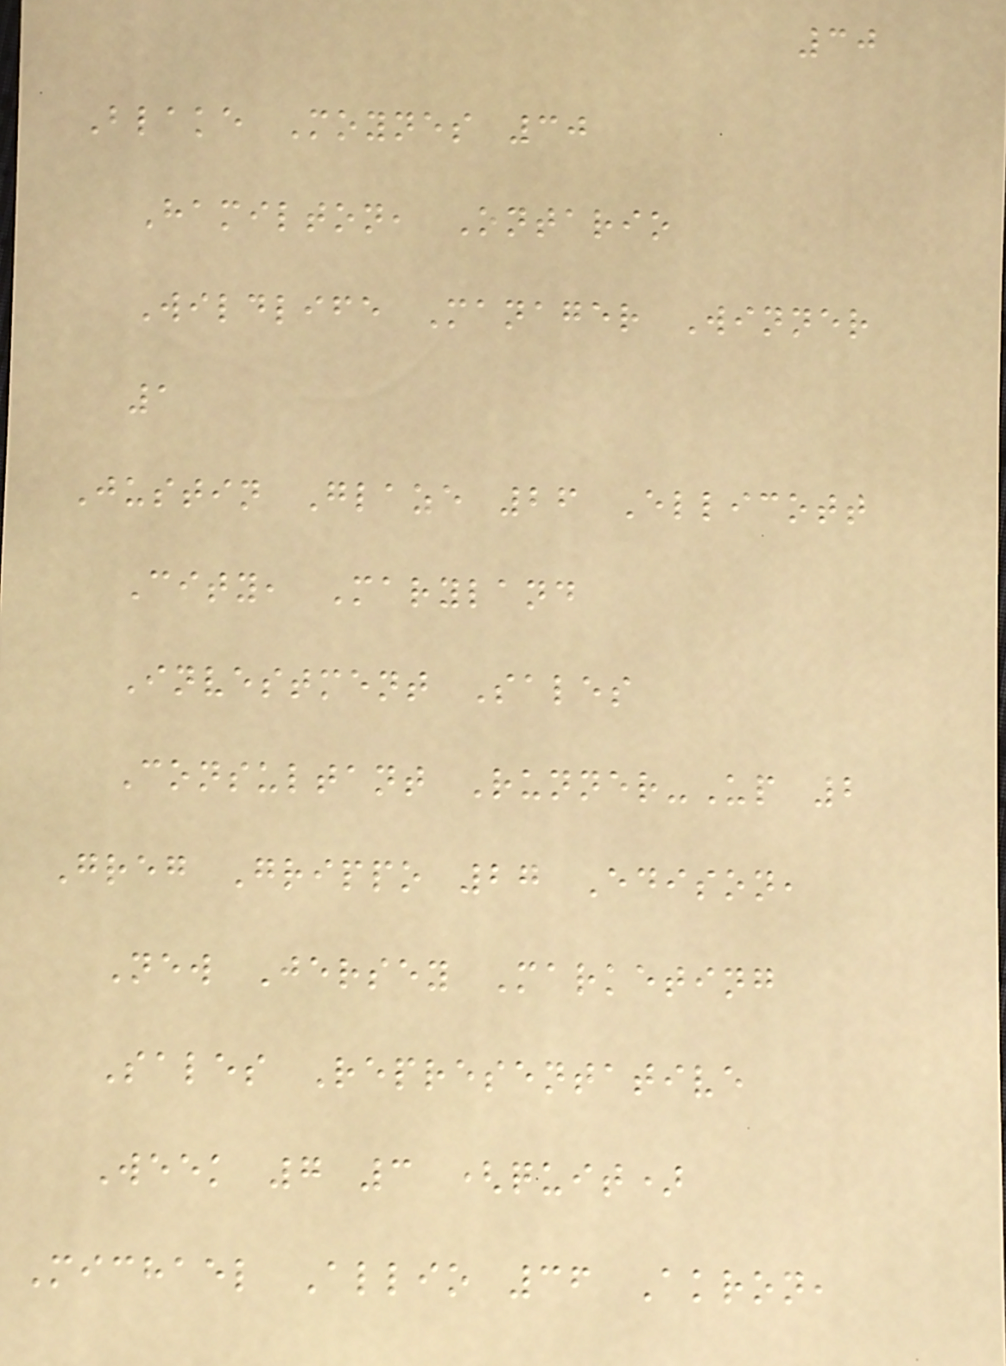30
Blake Moynes 30
Hamilton, Ontario
Wildlife Manager Winner
1
Justin Glaze 26 Ellicott
City, Maryland
Investment Sales
Consultant Runner-Up 2
Greg Grippo 27 Edison,
New Jersey Marketing
Sales Representative
Week 7 3 (quit)
Michael Allio 36 Akron,
